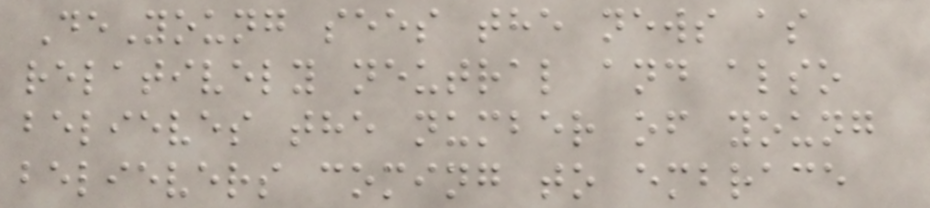DeYoung sees the news as
relatively neutral and also
believes the number of young
believers coming to embrace
